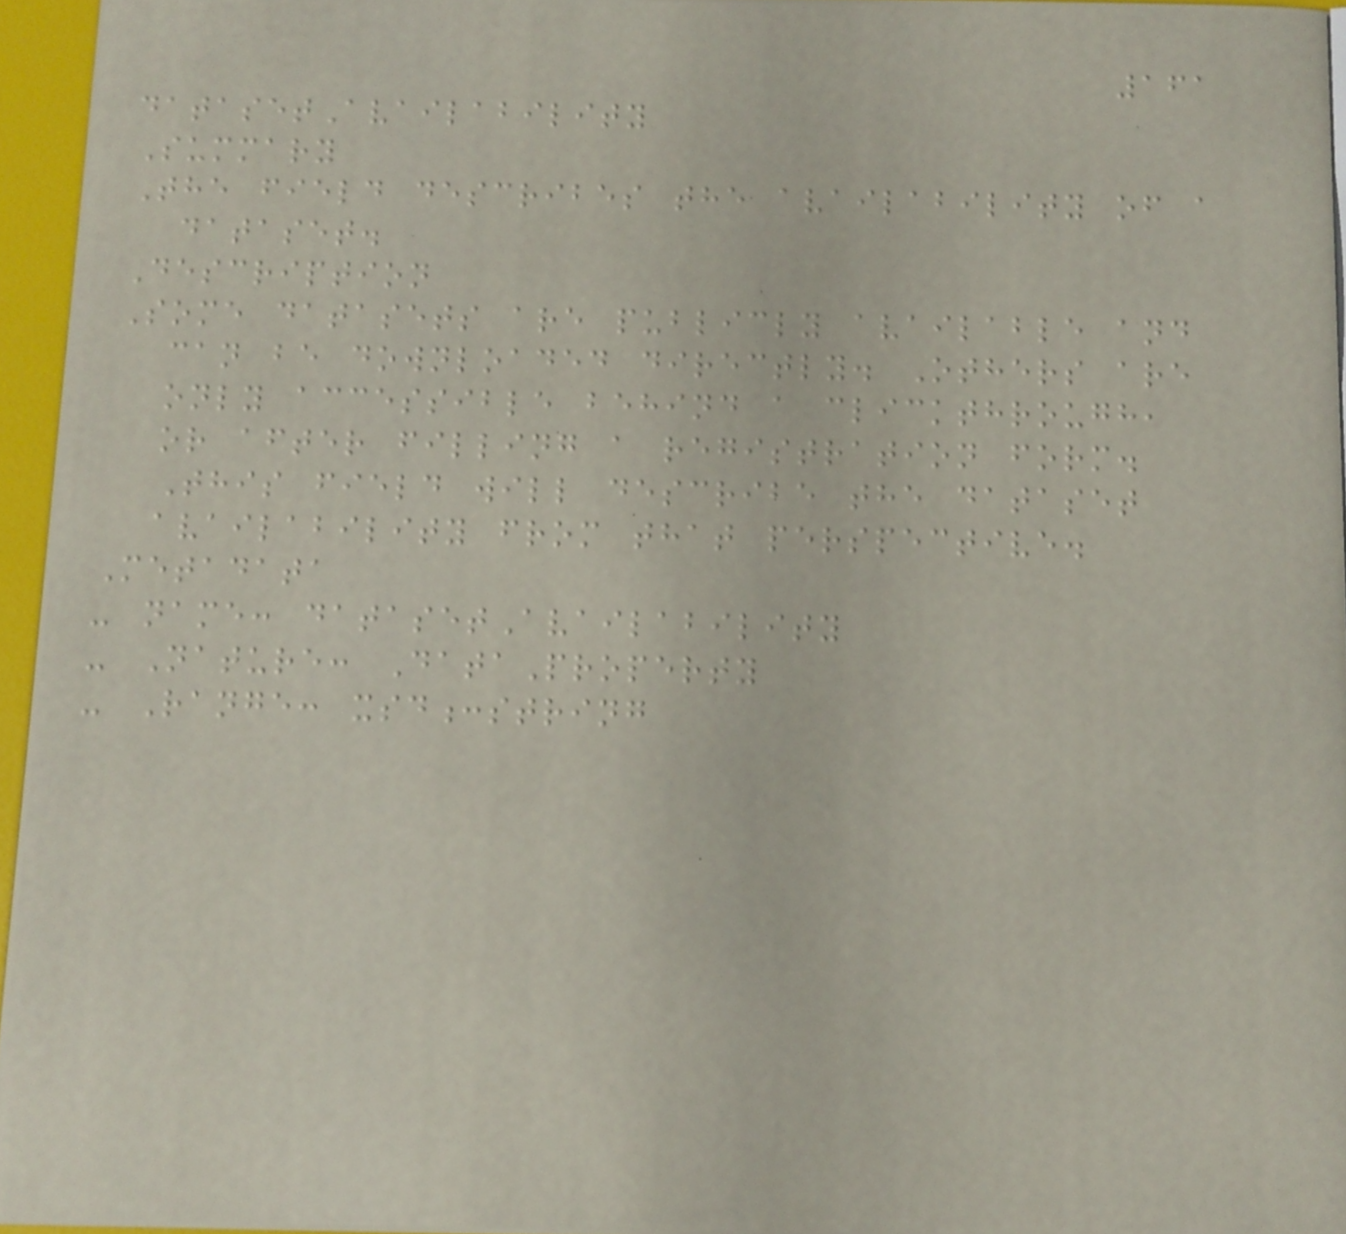161
datasetAvailability
Summary
The field describes the availability of a
dataset.
Description
Some datasets are publicly available and
can be downloaded directly. Others are
only accessible behind a clickthrough,
or after filling a registration form.
This field will describe the dataset
availability from that perspective.
Metadata
- name: datasetAvailability
- Nature: DataProperty
- Range: xsd:string
